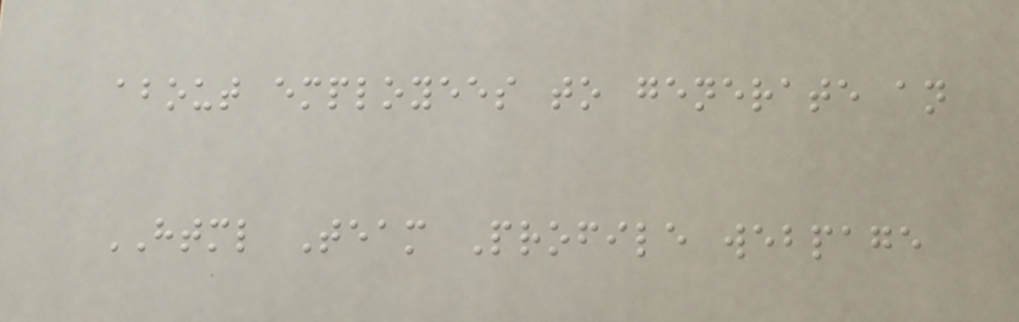about employees to generate an
HTML Team Profile webpage
